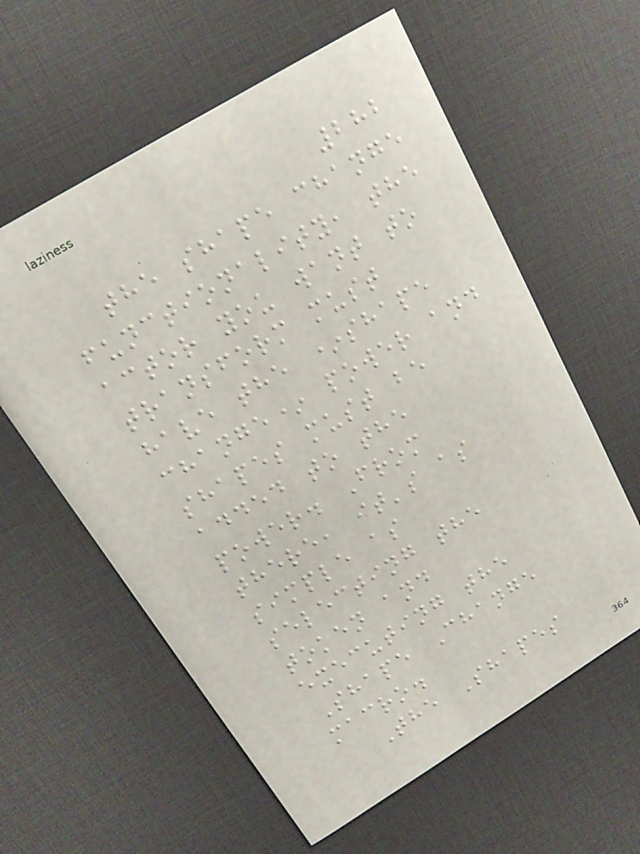282
the shape change
functionality, the
actor you want to
transform must
have the *shape
change* power and
shapes must be
added to the
power. From
there, it's as
simple as
selecting the
token and
executing the
Shape Change
macro.
The Shapes
